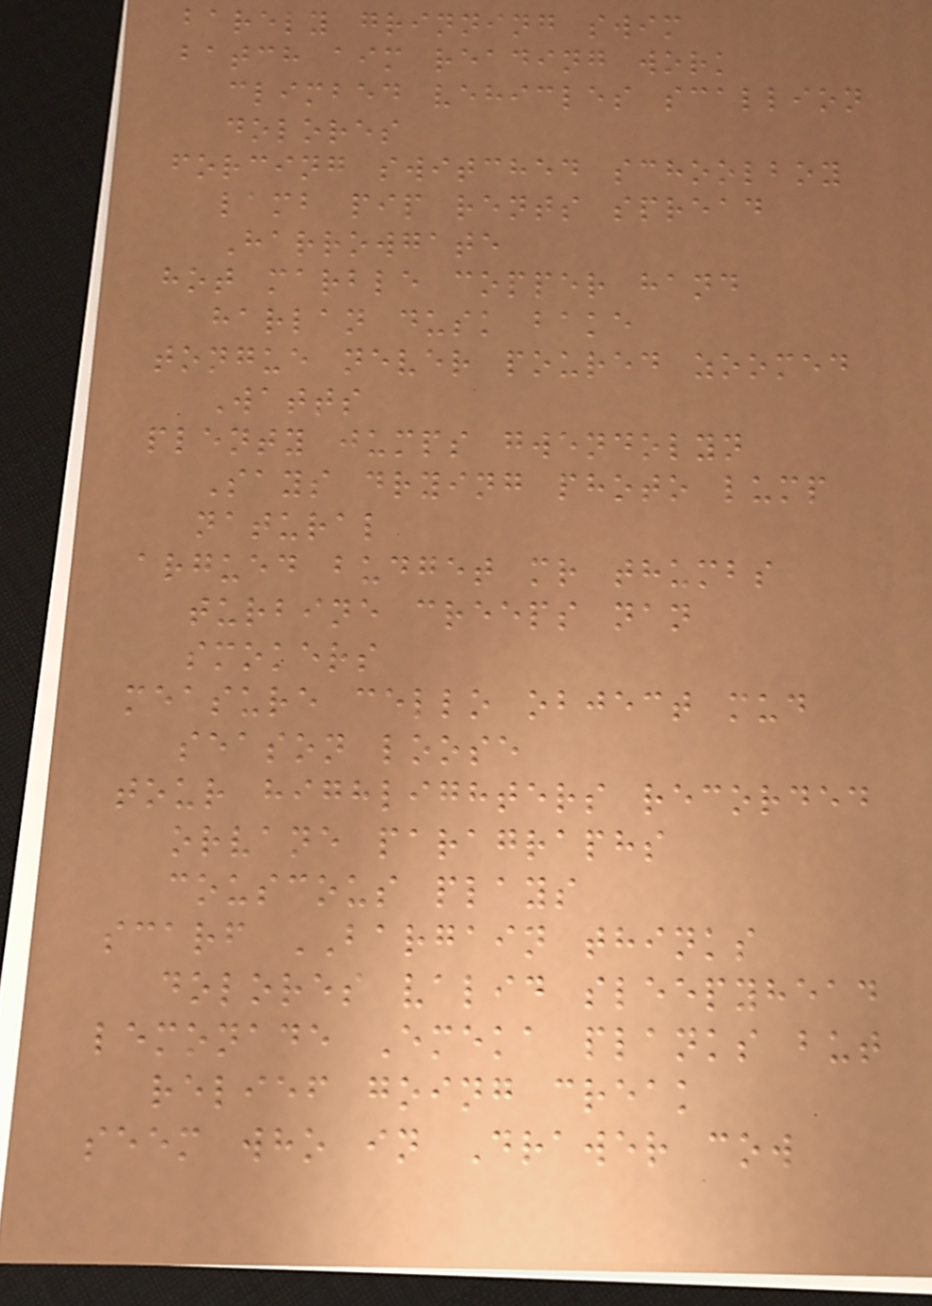barely grinning swim
batch aim reading work
climbed vehicles scallion
dolores
forcing switched schoolboy
lamb pip rents spread
Harrowgate
hot marble copper hand
harlan dusk bake
tongue never poured zoomed
Watts
plenty jumps gwendolyn
Says drying photo lump
natural
argued budget mr thumbs
turbine creeps nan
smokers
measure cello object mud
season loose
tour highlighters recorded
orvane paragraphs
couscous plays
scarf BARGAIN thinks
dolores valid sleepyhead
lemonade Emeka planks but
relief going creak
seem who in Drawer cow
